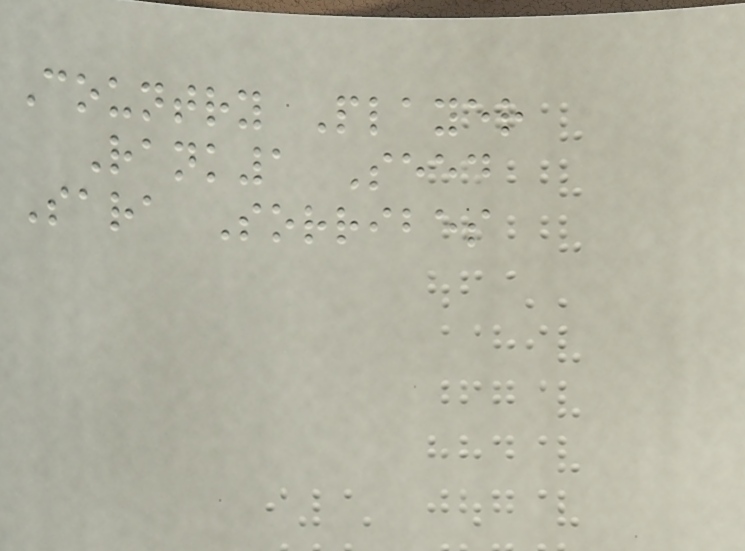Country Player
Rank1 Seed
Sara Sorribes
